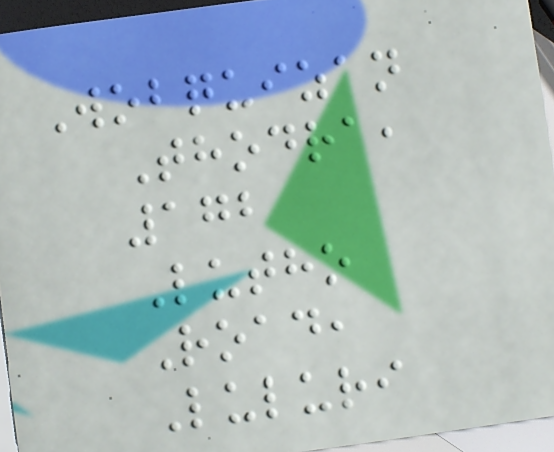Wobquizan
Thodra,
172
Lutho
Road,
Luluri
